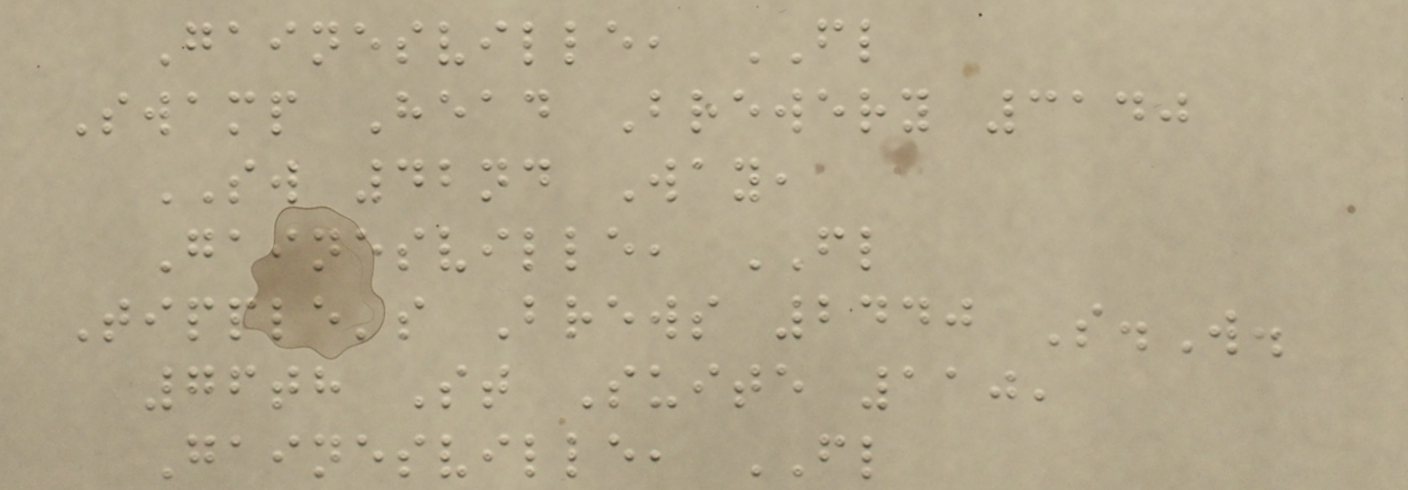Gainesville, FL
Swamp Head Brewery 3140
SW 42nd Way,
Gainesville, FL
Tipple's Brews 2440 S.W.
76th St Suite 110,
Gainesville, FL
